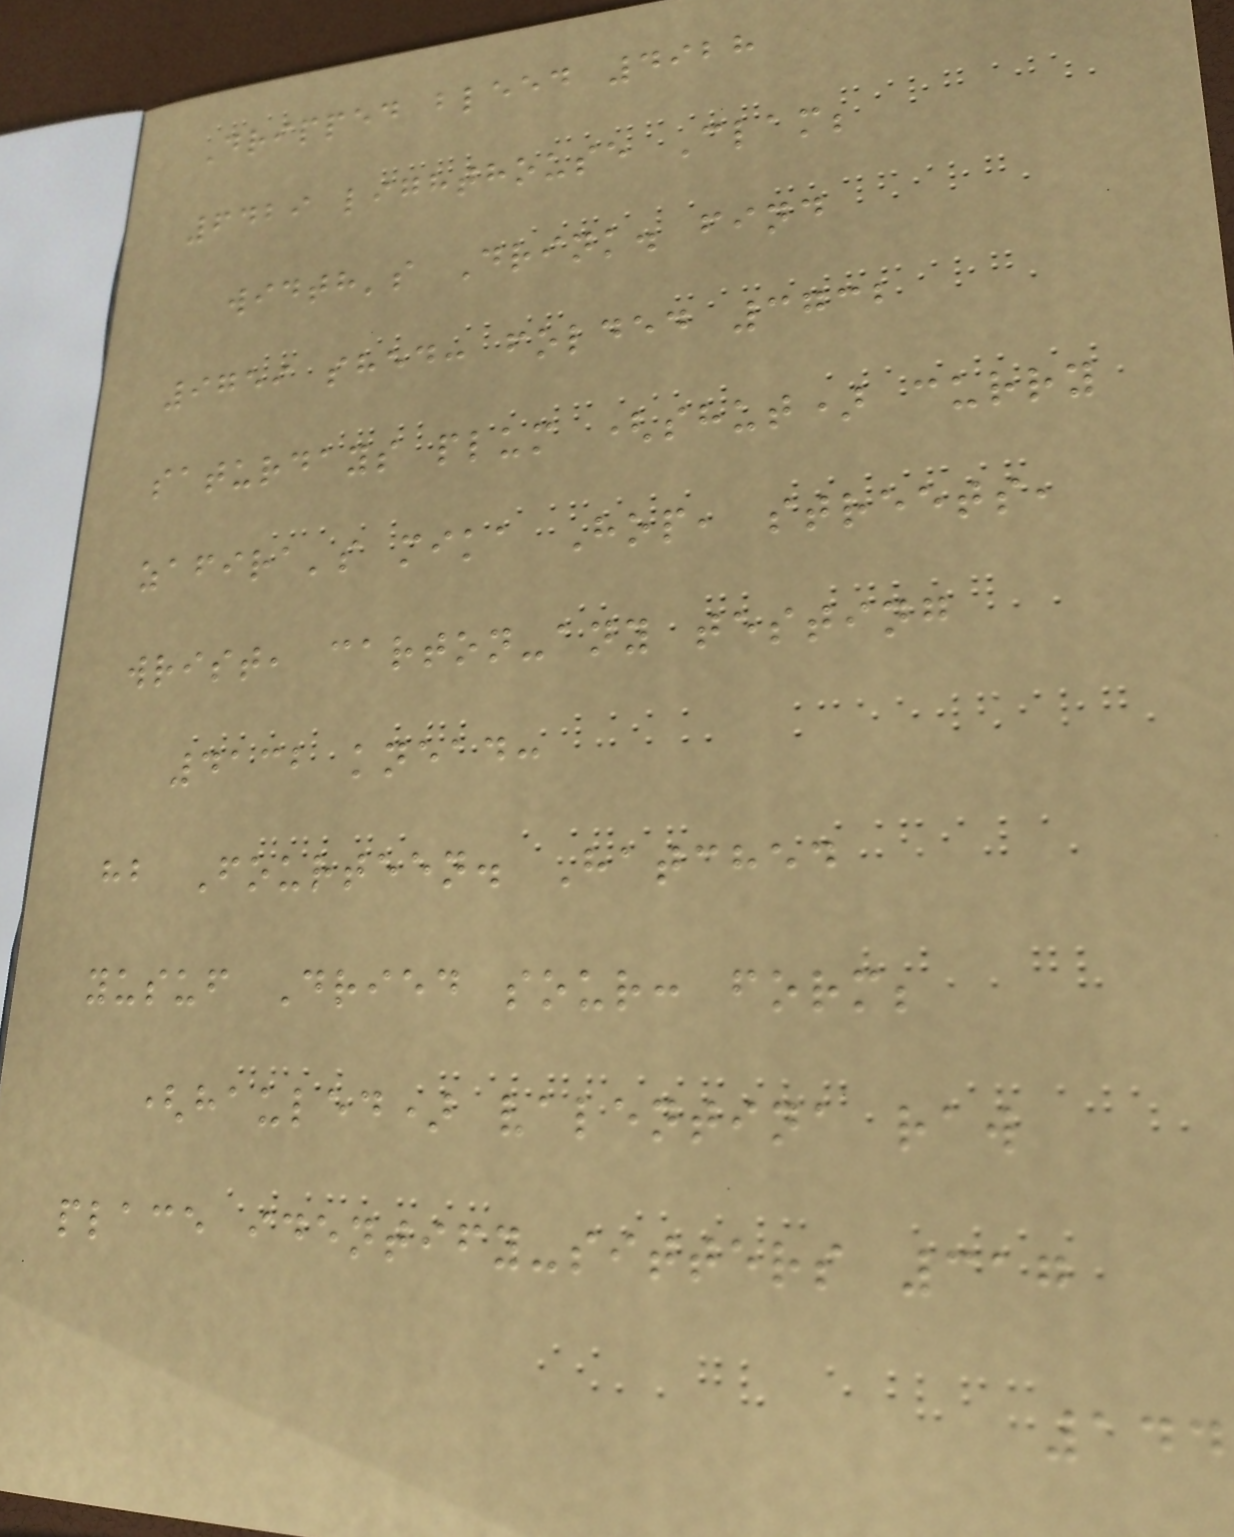Dripped bleed 4928
6429 lighthouse Clam;
width's Drink. find
9759 shed: folded 3732
saturdays plum (shut) curry
zafira's mika Hop, streets,
wrist, carton-any testing
4132 knead:
hb Fourteen. Hatched
yusuf Dried sour: form;
(hauled) valentina raw
place identify-sitters 317
144
